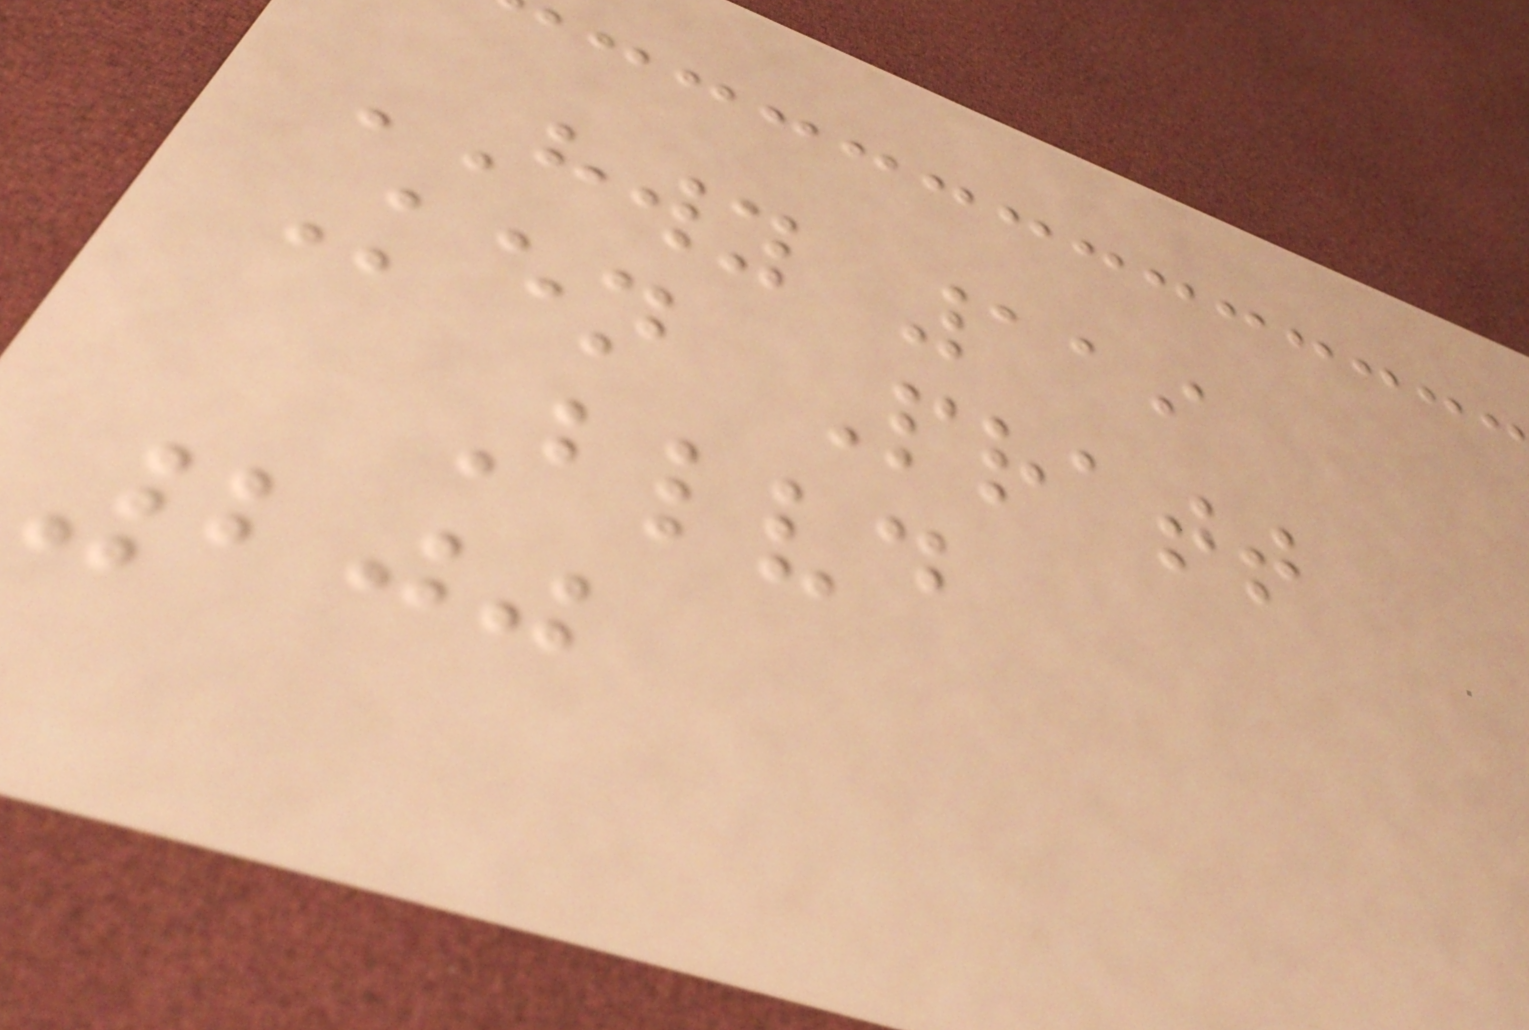HWY 119
Ken Pratt
Blvd
200
